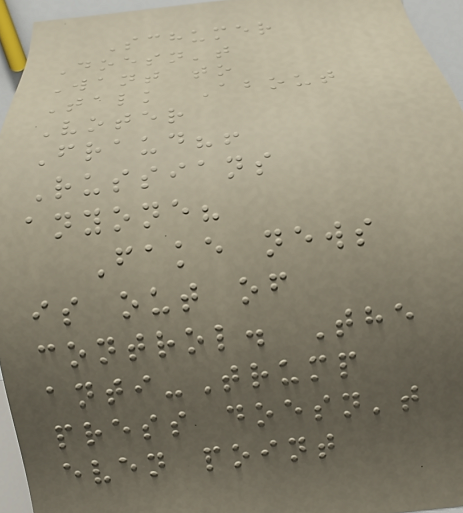Schumer
Doesn't
Want to
Talk About
Voter
Fraud?!
Russians
anyone?
Fake news
is out of
control. The
anti-Trump
press doesn't
even point
